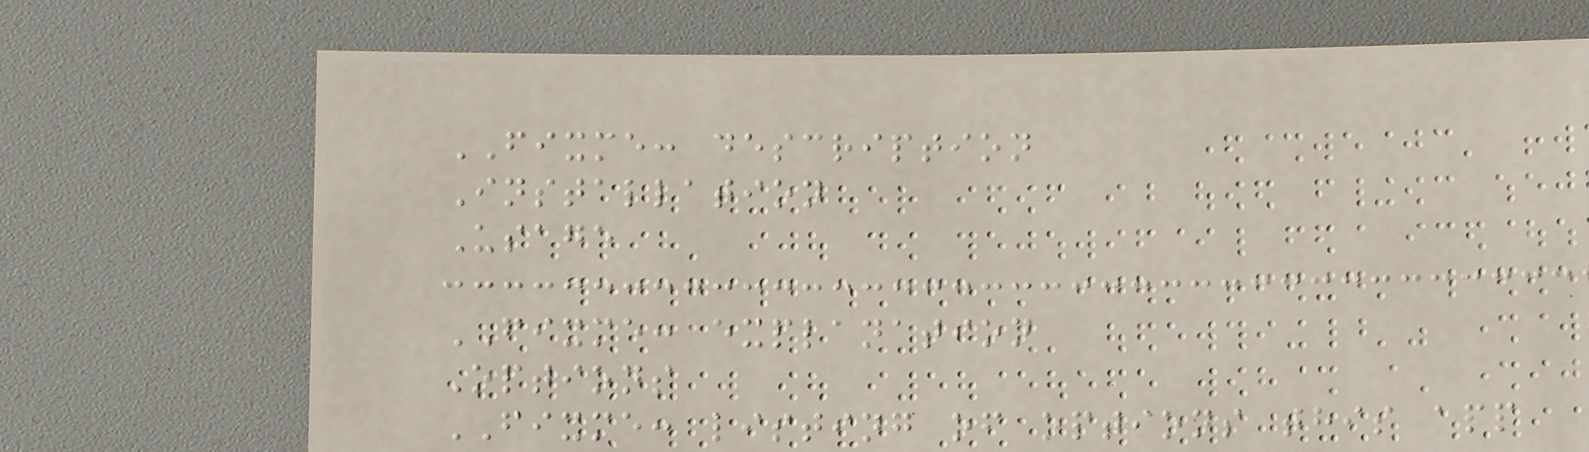FIXME: description
Installation
Usage
FIXME: explanation
Options
FIXME: listing of options this app
